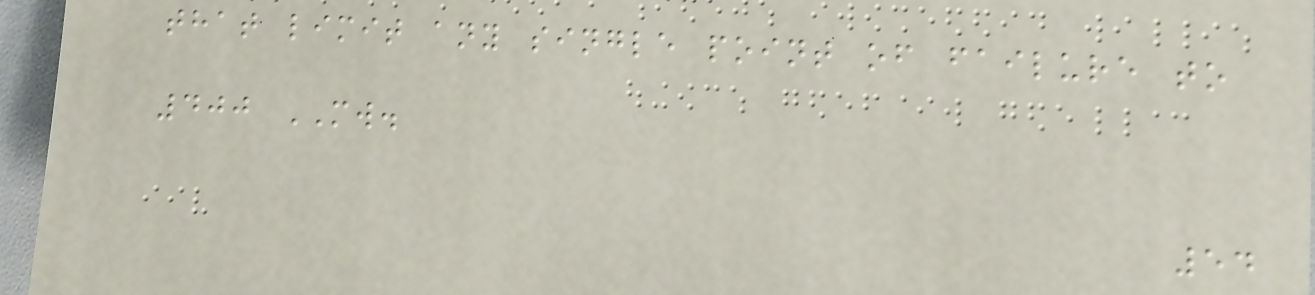that limit any single point of failure to
400 MW.
54
